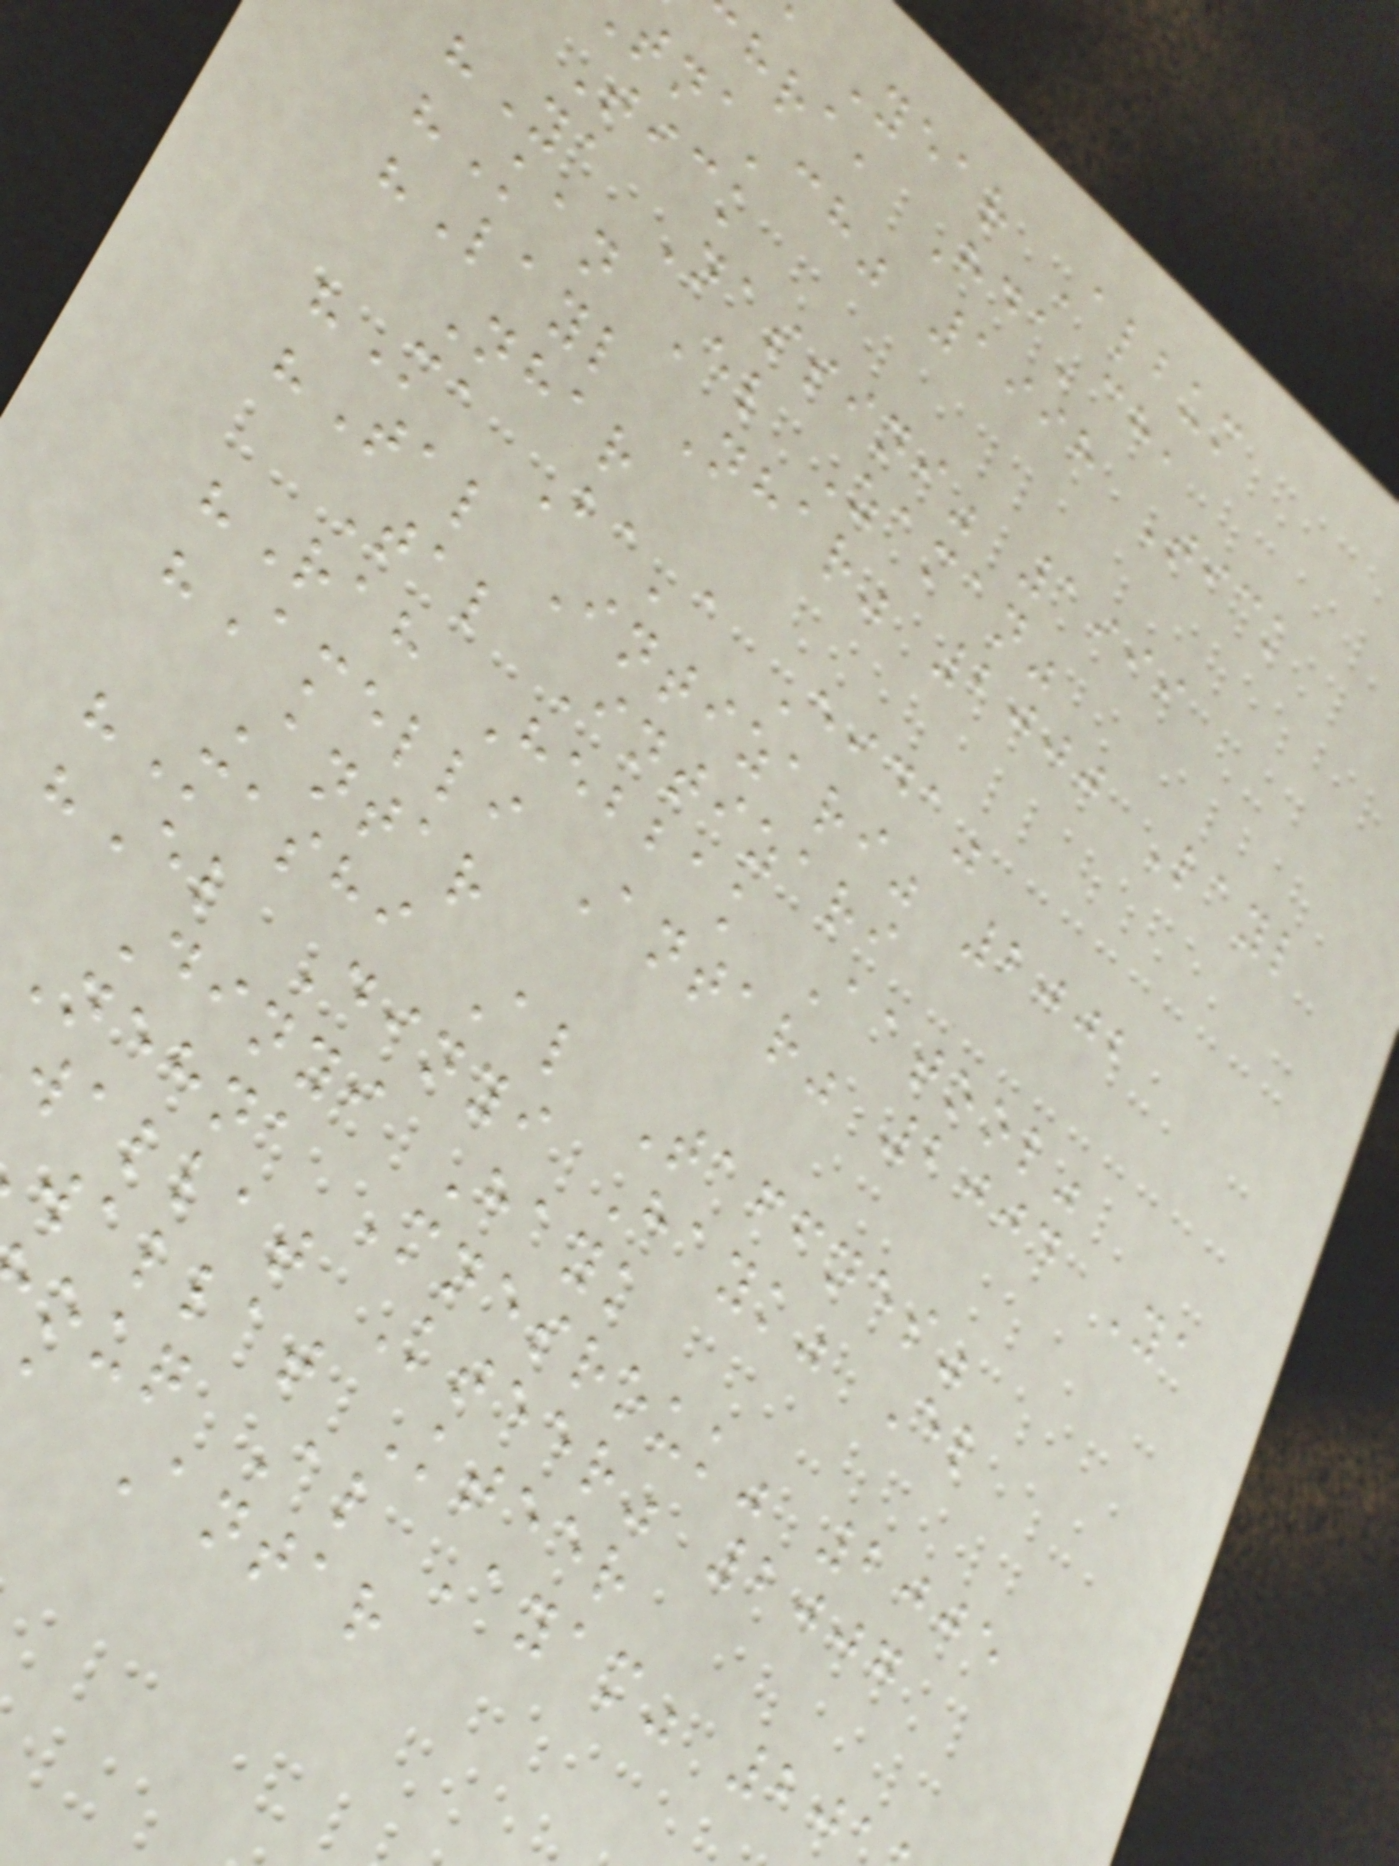Year Album
hra, Hda'ch,
tna'ch" 1998 Tick
Tick
"Ya Nassini" 1999
"Kan El Zaman"
"Layl Nhar" 2000 Layl
Nhar
"Ma Ba'a Eida"
"Tal Intizari" 2002
Tal Intizari
"Rah Hebbak Aatool"
"Amelli Antar" 2004 Ya
Antar
"Mashi Al Taffnes"
"El Dinyi Hayk" El
Dinyi Hayk
Nehna Mnesrouk" 2005
wallat Kteer" 2007
wallat Kteer
ouq Al Ayam" 20
Antar
